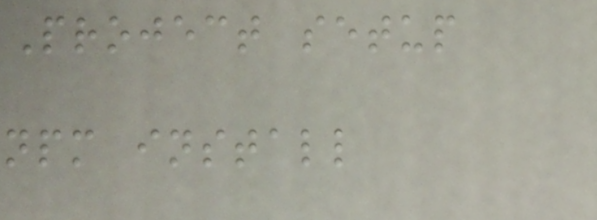Project setup
npm install
